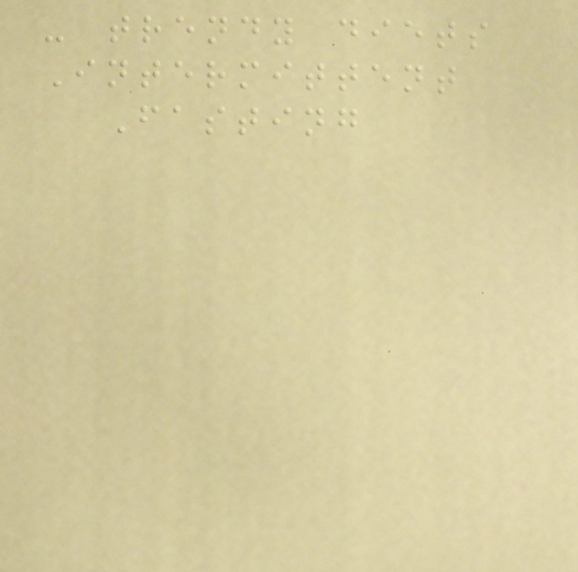- trendy diets
Intermittent
Fasting
